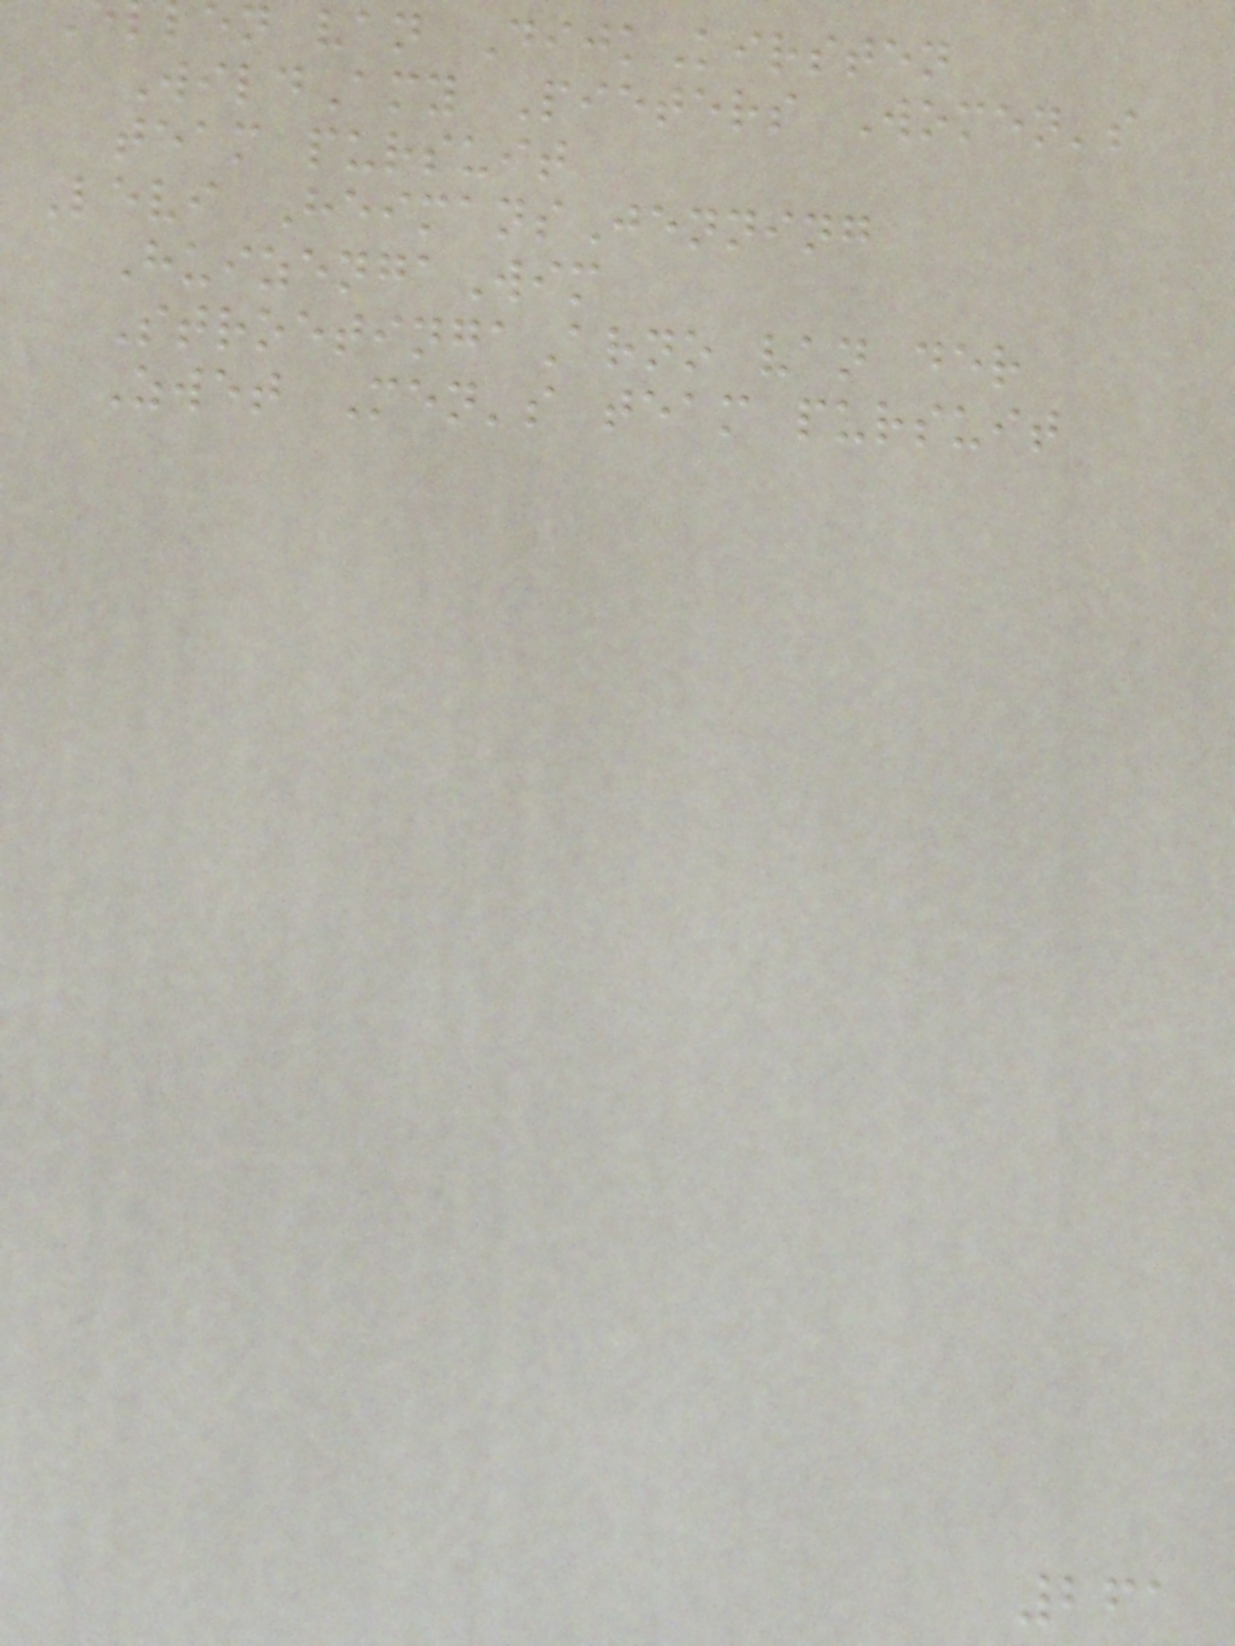en van DijkKirsten
WildAmy Pieters Women's
team pursuit
Levi HeimansJenning
HuizengaWim
StroetingaArno van der
Zwet Men's team pursuit
261
